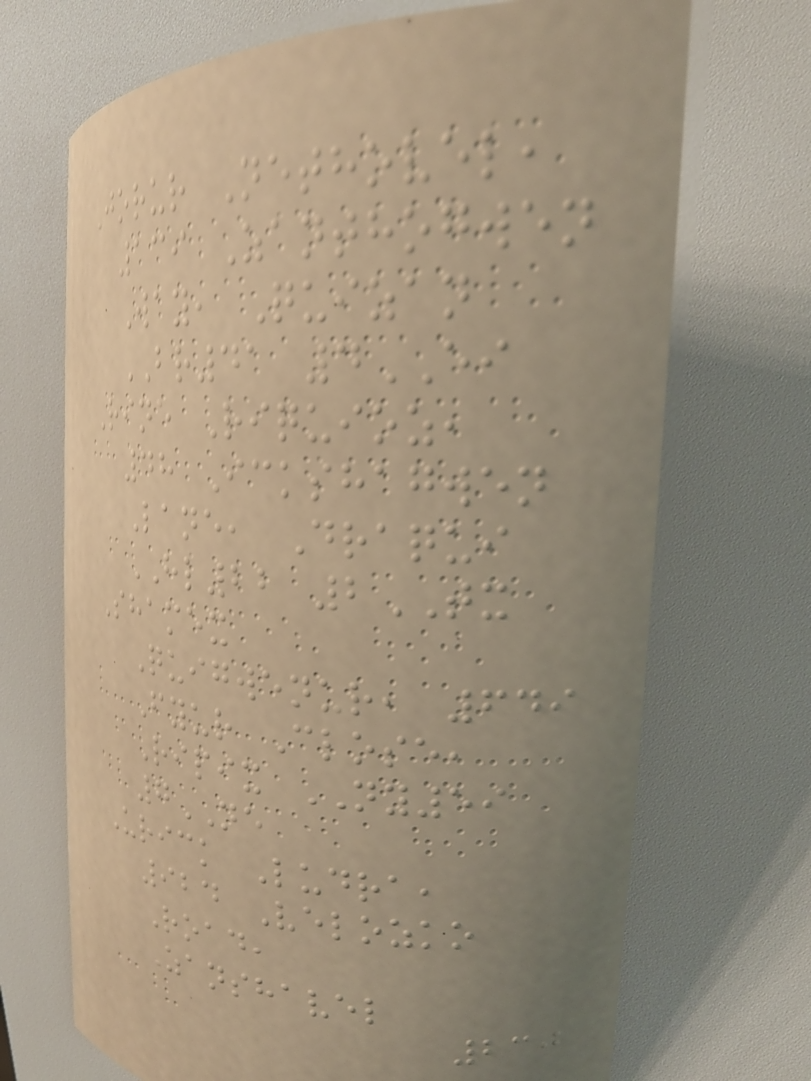Jorur Nethovel,
139 Zanthogwen
Way, Quizan
BR41 4EI
Rine Riquioz,
48 Ickshagwen
Lane, Draqui
HL22 2TX
Shamex
Quigwenur, 649
Fyur Close,
Ripix NY59
7NE
Urick Ludra,
924 Velozko
Road,
Zanshavel
230
